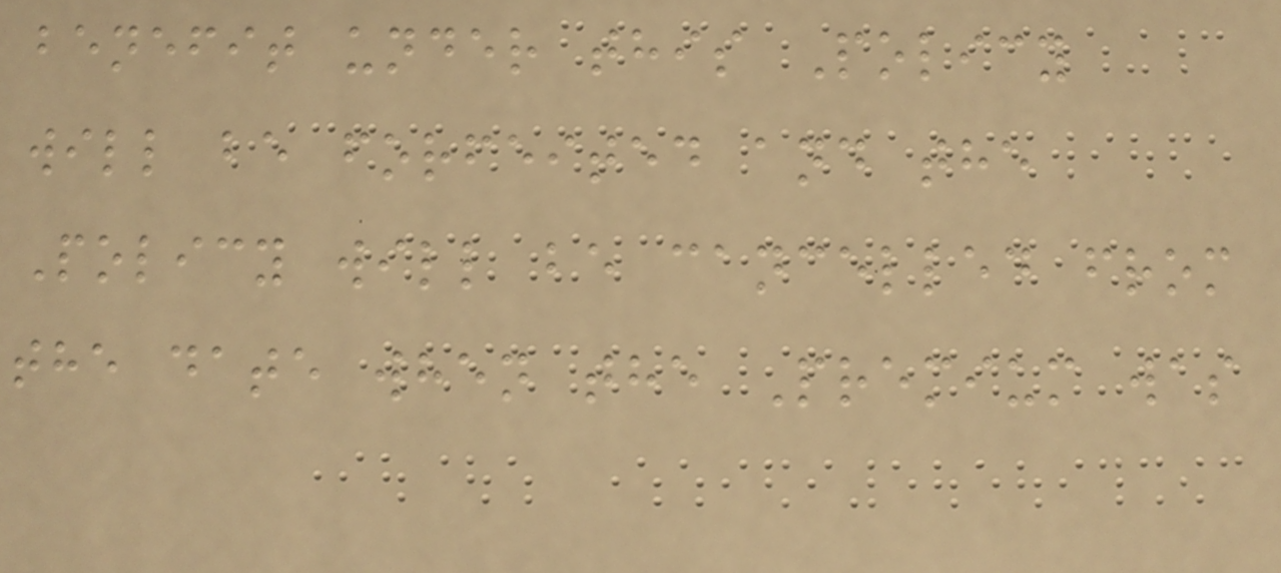benefit under this Policy
will be forfeited and the
Policy will be cancelled from
the date when the Premium was
